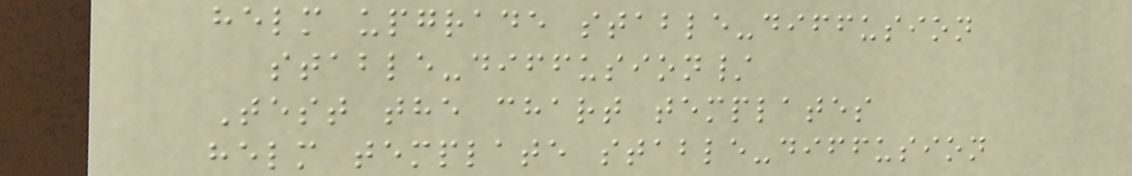helm upgrade stable-diffusion
stable-diffusion/
Test the chart templates
helm template stable-diffusion
